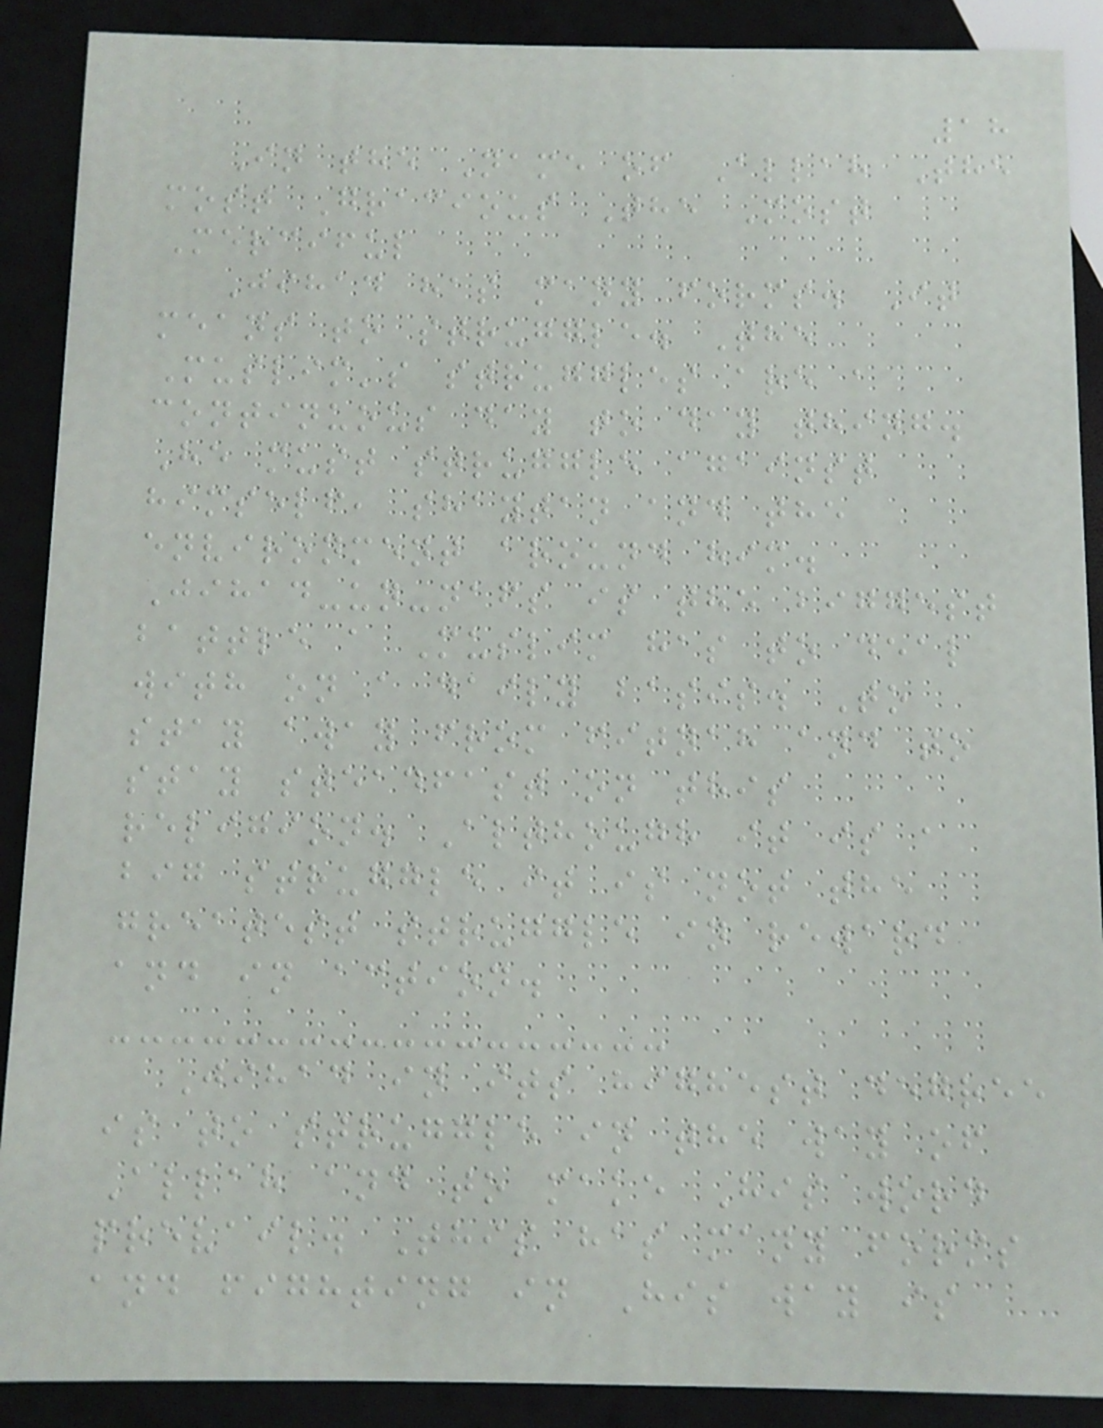18
In the Name of Allah The
most Gracious The Most
Merciful
Jihad has many forms. It
means to struggle. The
Muslim's struggles are a
continuous day to day thing.
He must struggle against
himself, shaytan and the
environment around him.
Jihad-un-nafs is the biggest
battle a Muslim has to deal
with on a daily basis. To
stay away from fitnah and to
stay steadfast on this
religion. Although it is a
big struggle it is not the
greatest struggle in reward
and in action.
Jihad in its highest degree
is to struggle in the way of
Allah and to make His word
prevail. This has many forms
and fighting in His way is
